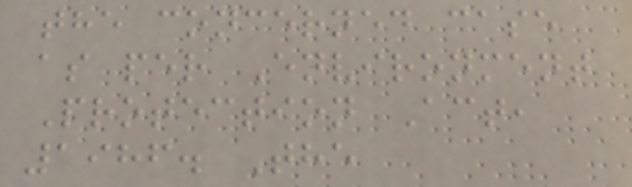the concerned case
as per Environment
Protection Act,
1986. The
